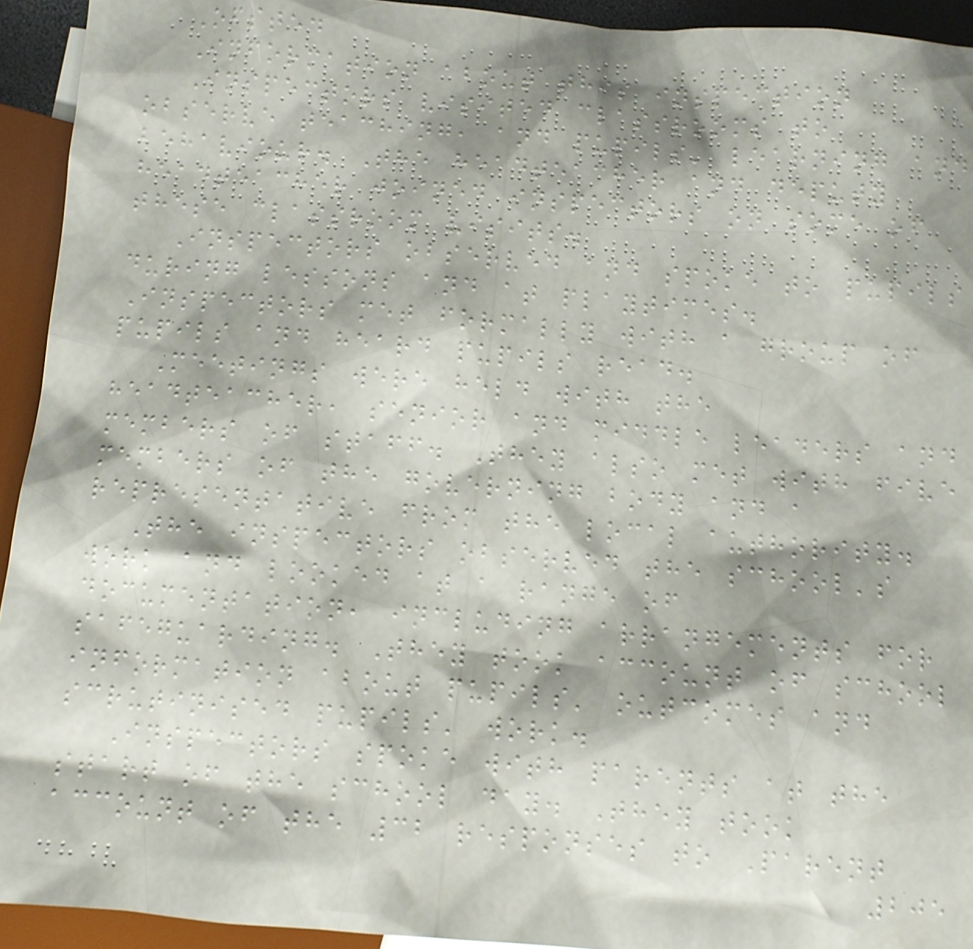Ofsted
Information about this inspection
Inspectors visited classrooms to
observe teaching, and pupils' learning and
behaviour. The headteacher and deputy
headteacher joined inspectors on some of
these classroom visits.
Inspectors observed and spoke to pupils
during lessons and at playtimes.
Inspectors met formally with a group of
pupils and heard pupils read.
Meetings were held with the
headteacher, senior and middle leaders and
members of staff. They also met with five
members of the governing body and a
representative from the local authority.
The inspectors observed the school's
work and looked at a range of
documentation, including arrangements for
safeguarding. They took account of school
information about pupils' outcomes and
scrutinised pupils' work.
Inspectors spoke with parents at the
start of the school day. They took
account of the 32 responses to Parent
205
